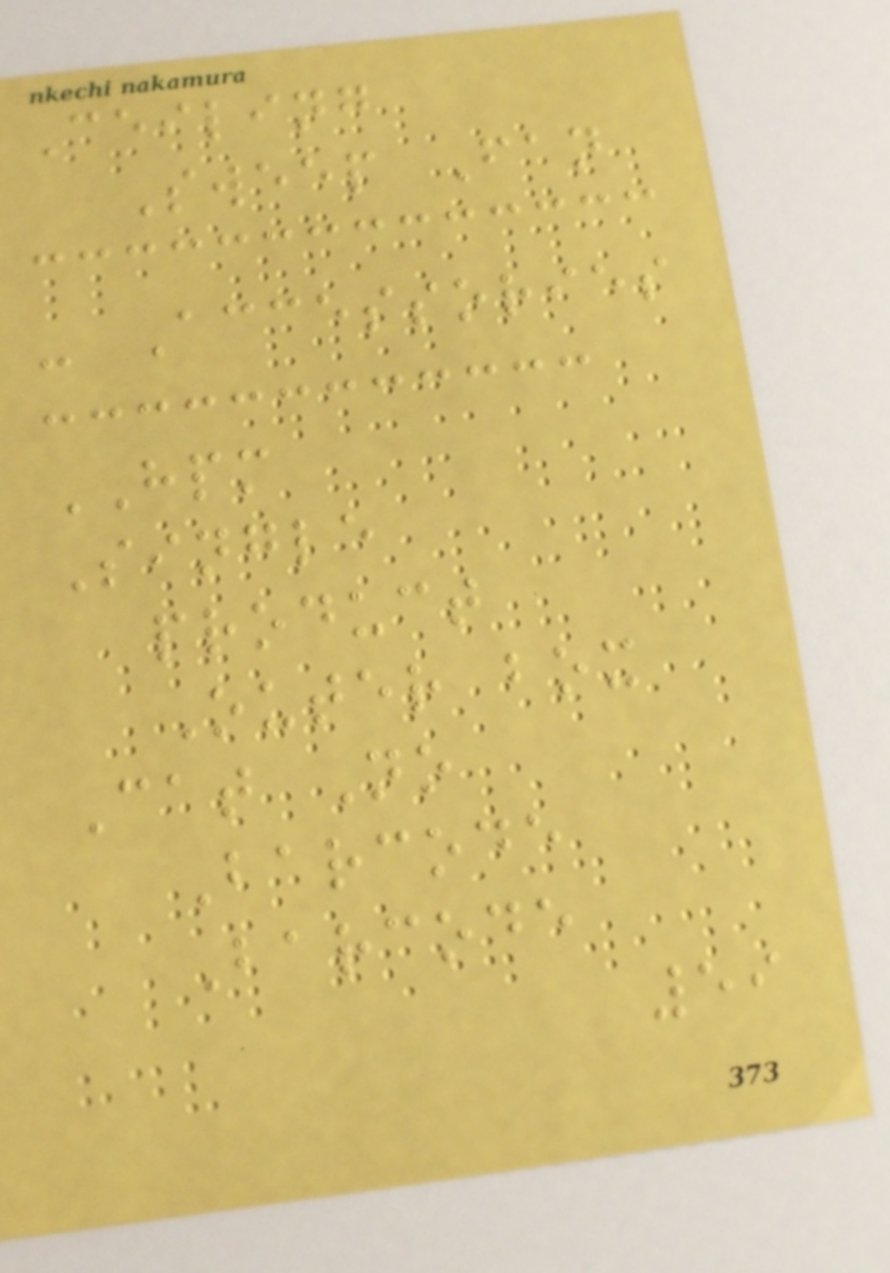Ceiling
Sweep Fan
- Accessories
HPM
Single
product
Outer box
Cat No
Barcode
Barcode
59
